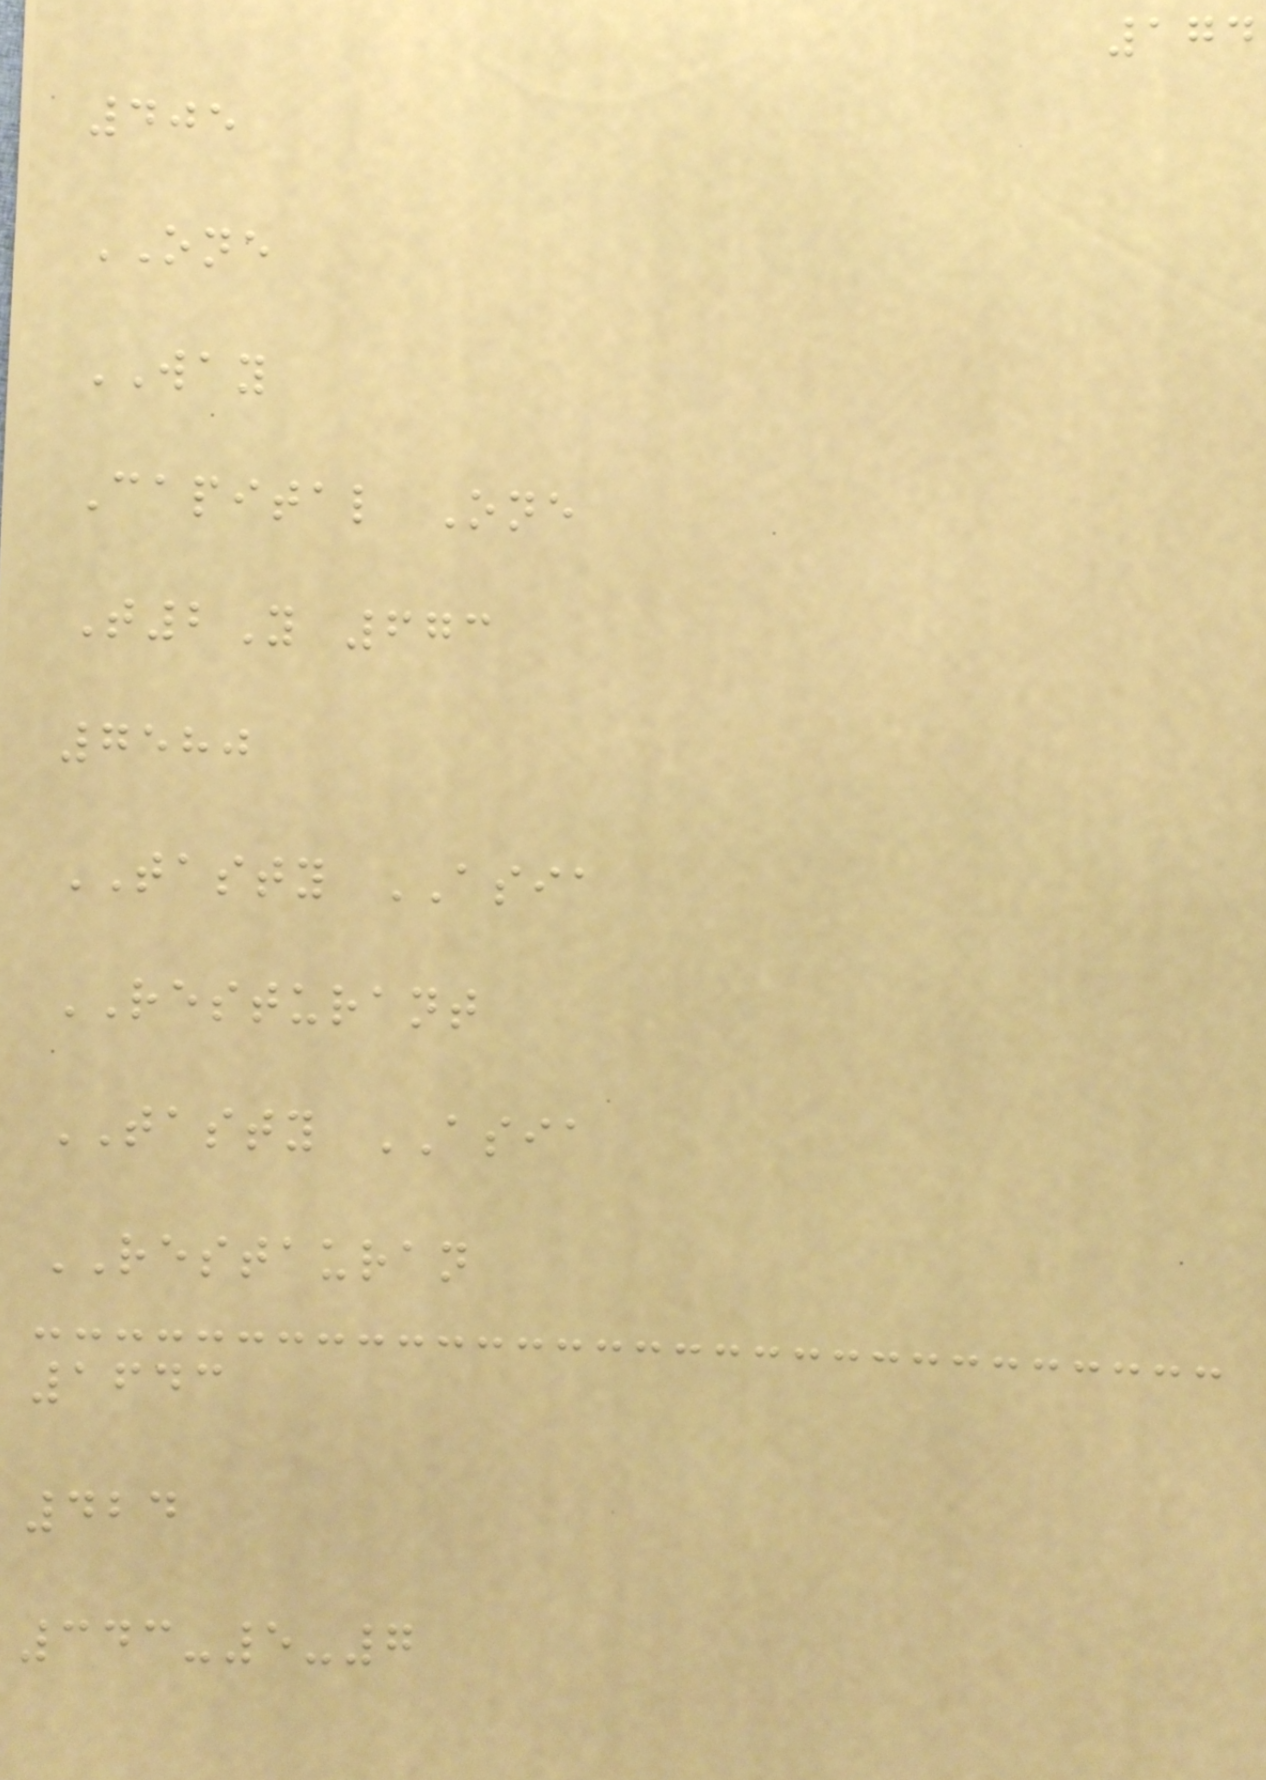174
405
ONE
WAY
Capital One
T2Y 673
7580
TASTY ASIA
RESTURANT
TASTY ASIA
RESTAURAN
1643
424
343-5-7
